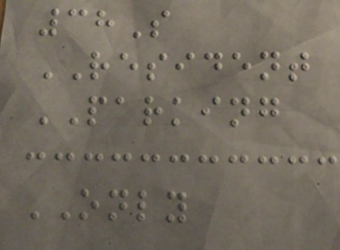38S
RESIDENT
PARKING
ONLY
